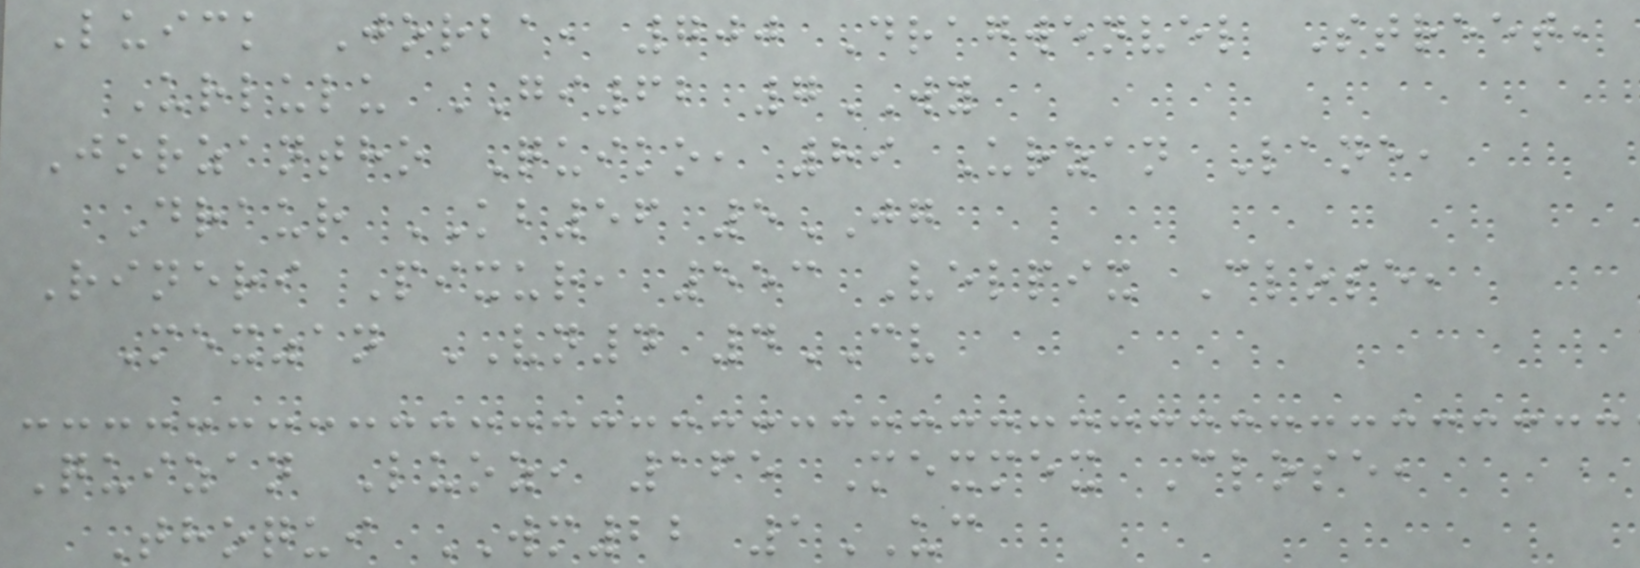Luick Jorba, 700 Dragwenvel Street,
Urlulu GI62 7WY
Jorzantho Quiko, 89 Urzan Lane,
Draur KB56 5JG
Rineri Pixur, 553 Velpix Close,
Mexzan VN4 4CV
Quizan Luoz, 165 Mexmex Close,
Thoqui WM22 1UC
